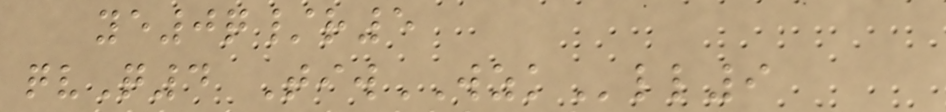ye0q/r5
qvQ4 TiwWZKll9
